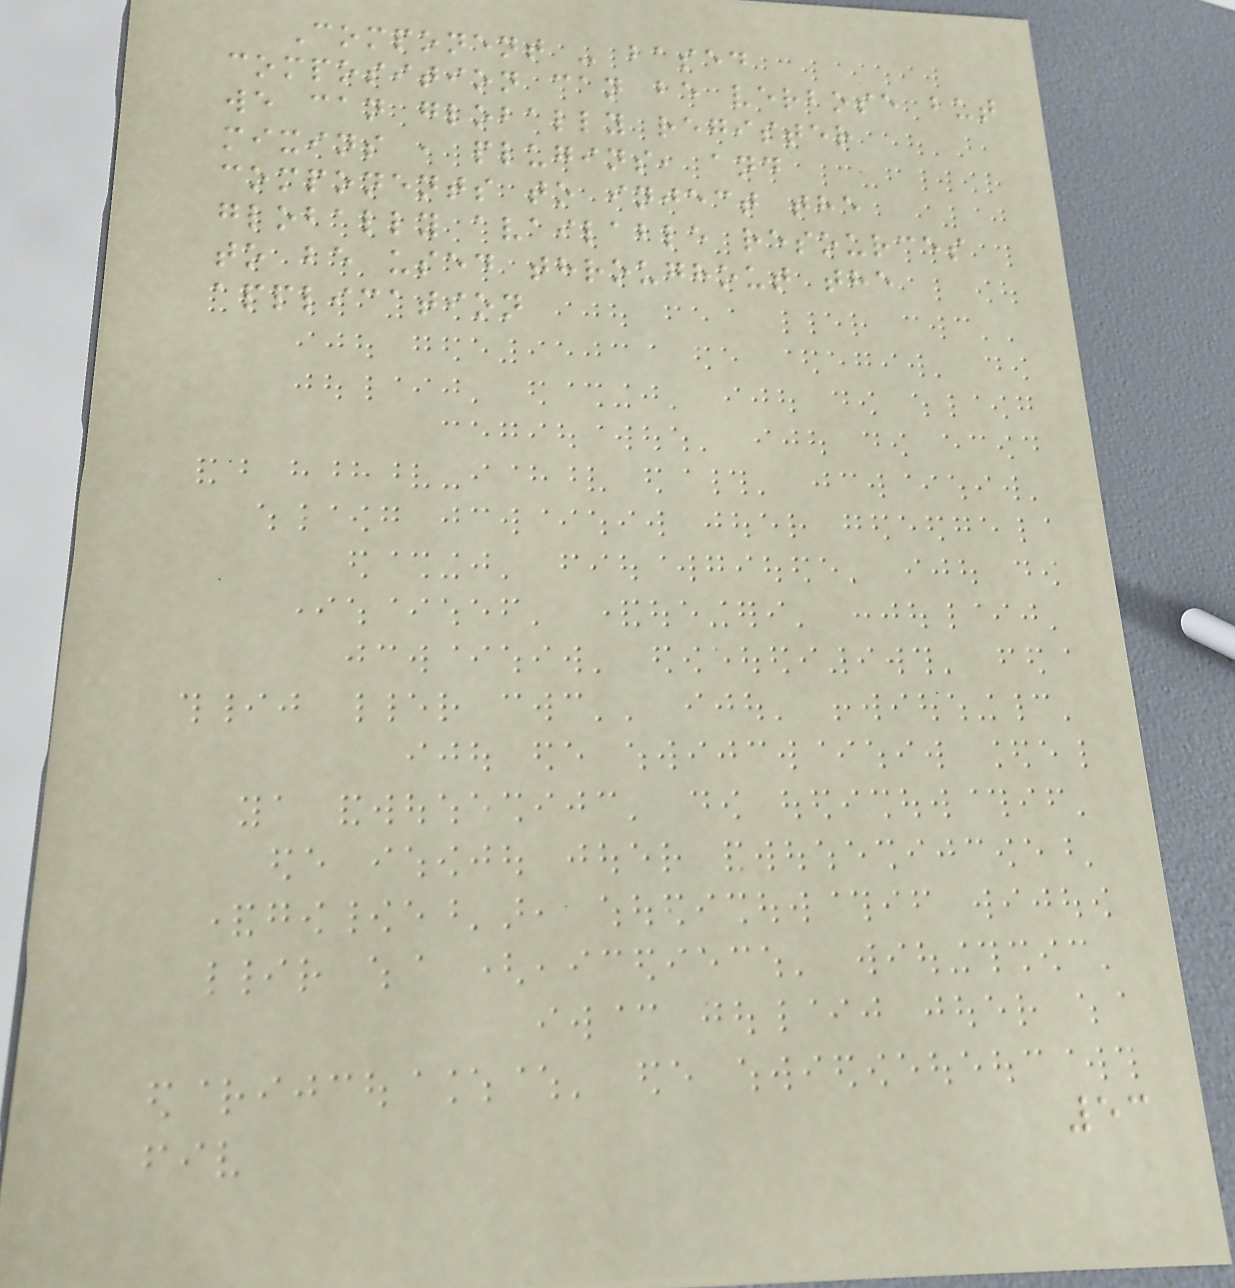Component - based
composition can be verbose but
we can globally register
mixins , plugins, and
components to inject the
globally available resources
to be used throughout the
application
53
